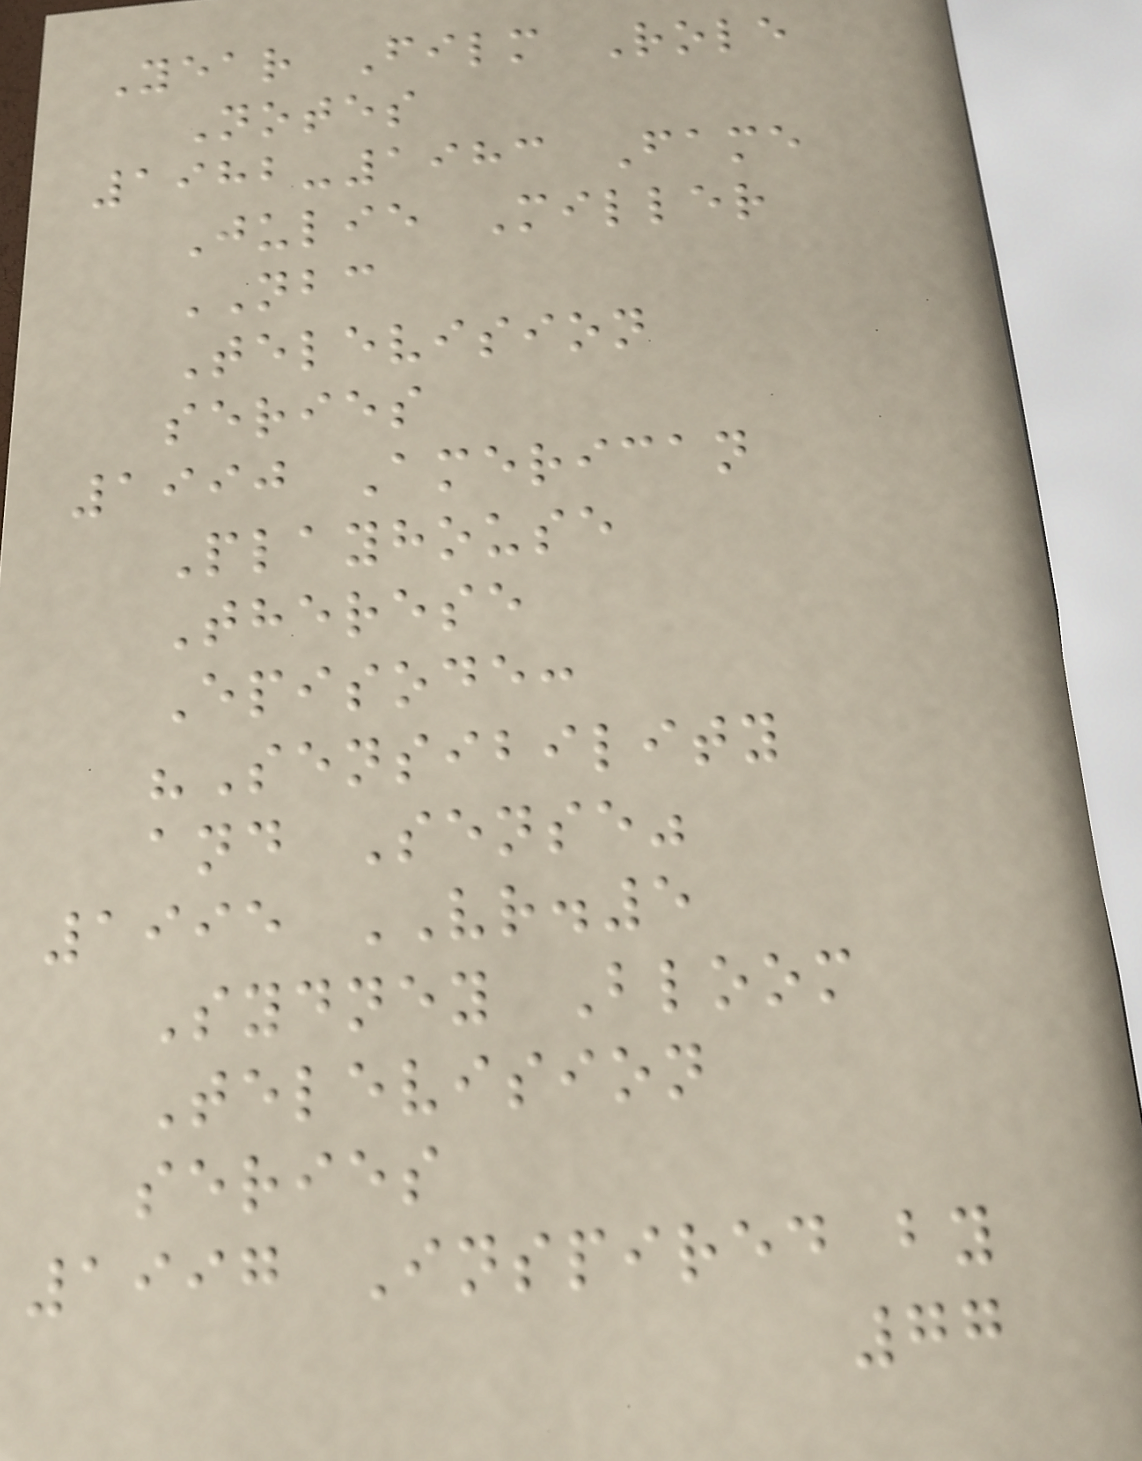Year Film Role
Notes
1982-1983 Fame
Julie Miller
NBC
Television
series
1990 American
Playhouse
Therese
Episode:
"Sensibility
and Sense"
1995 VR.5
Sydney Bloom
Television
series
1997 Inspired by
77
